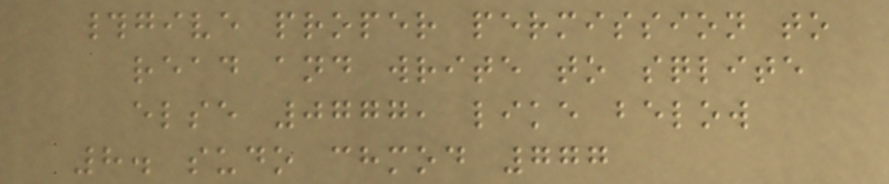#give proper permission to
read and write to sqlite
else 0777, like below
8. sudo chmod 777
